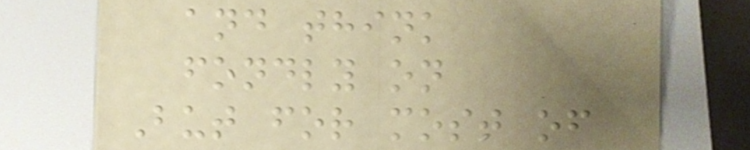and think
fondly on
But for most of
